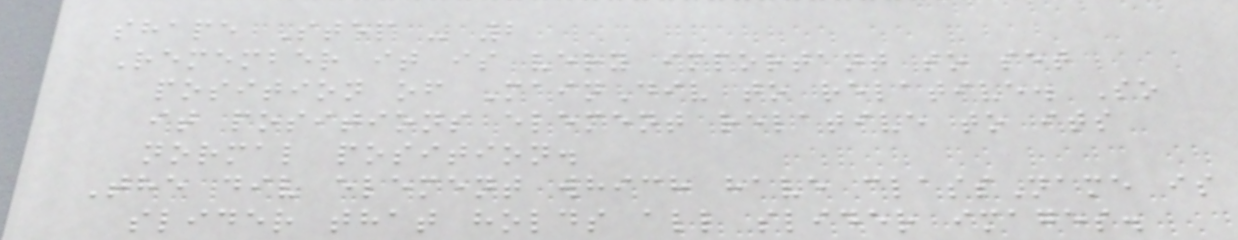shape Step - 2
Remember it is very important to set
position of MainDiv to relative. So
it positions element relative to its
normal position.
The div element which have className is
slider that holds all slider images.
